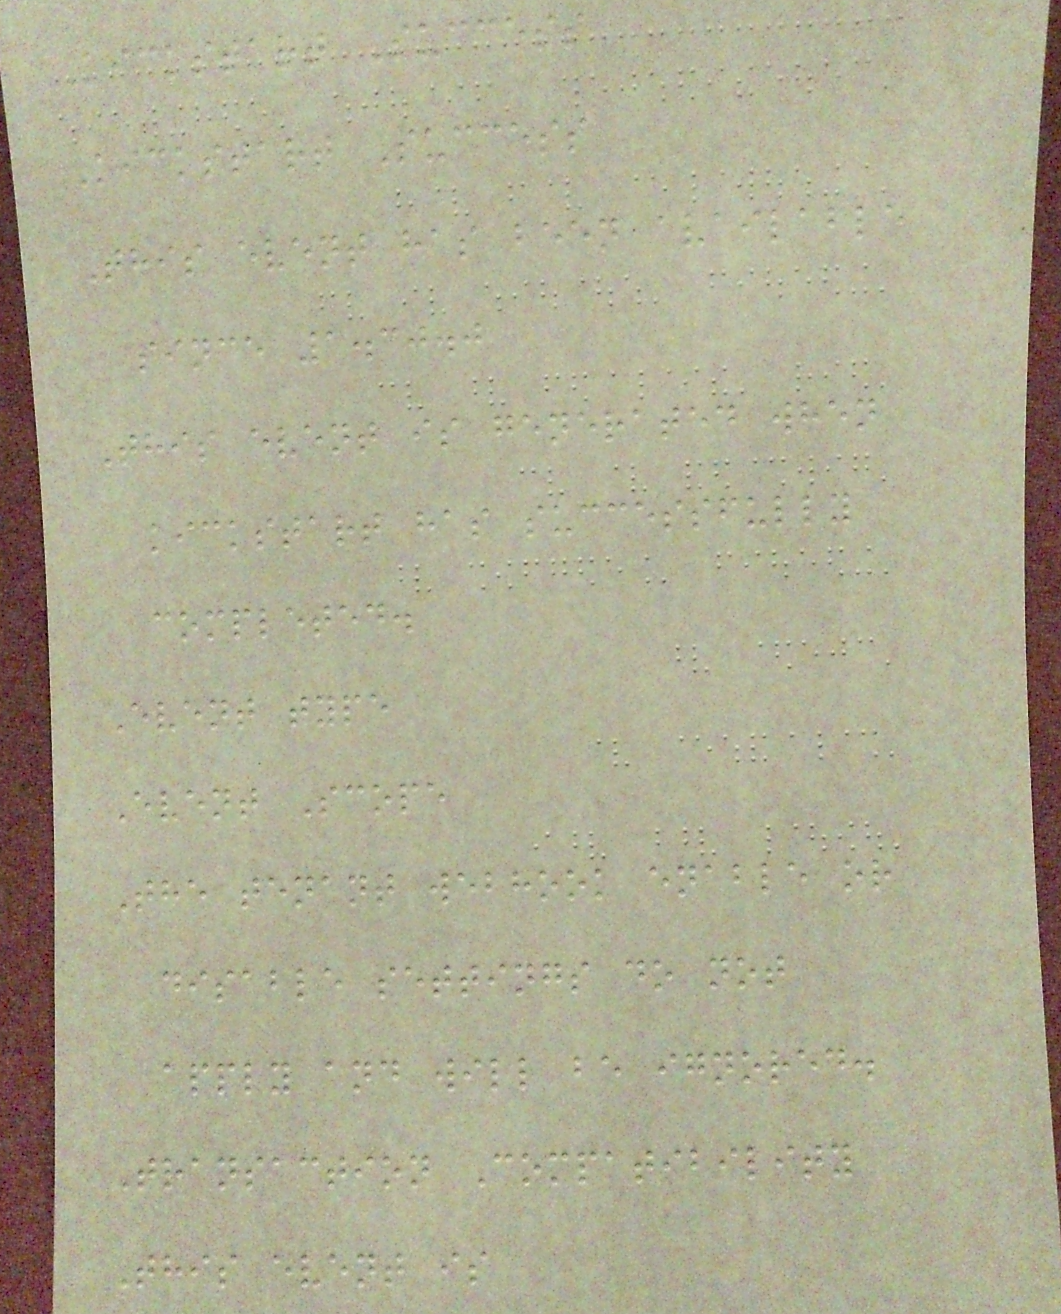Kickstart Success
Kickstart Success
This event has been available
since 1.30.0
This event is generated when
kickstart has successfully
completed.
Event type
Event Scope
The tenant webhook enable or
disable settings do not
apply and will be ignored.
Transaction Compatibility
This event is
